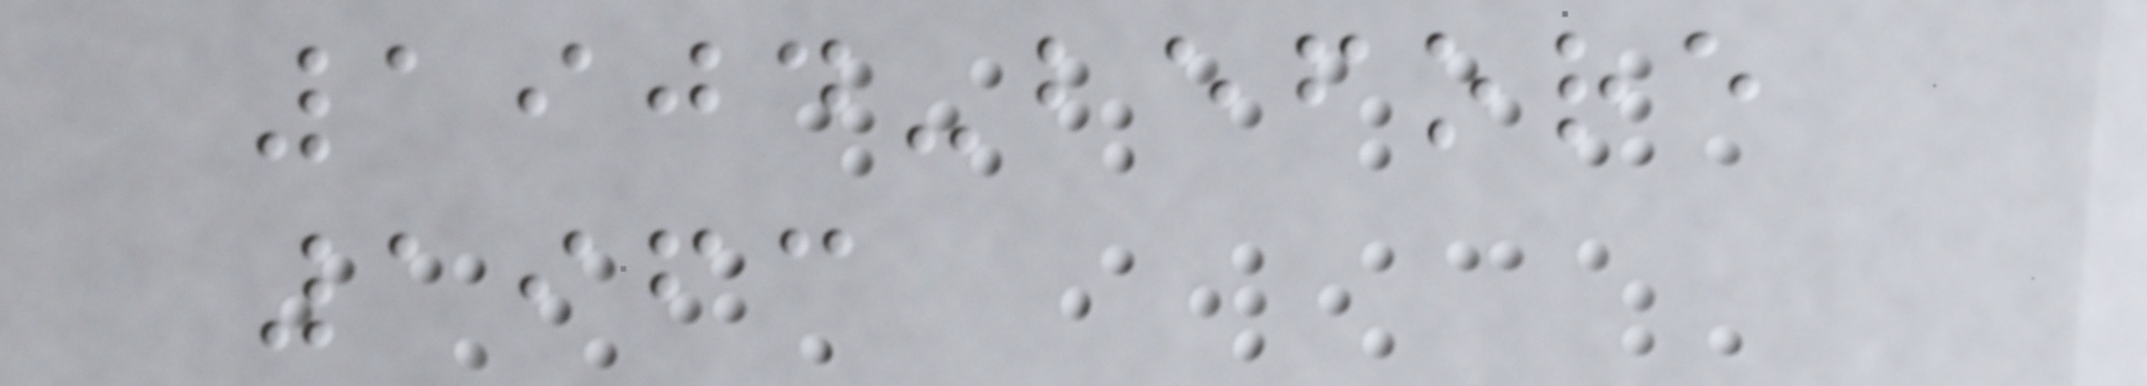1904-before
1963
